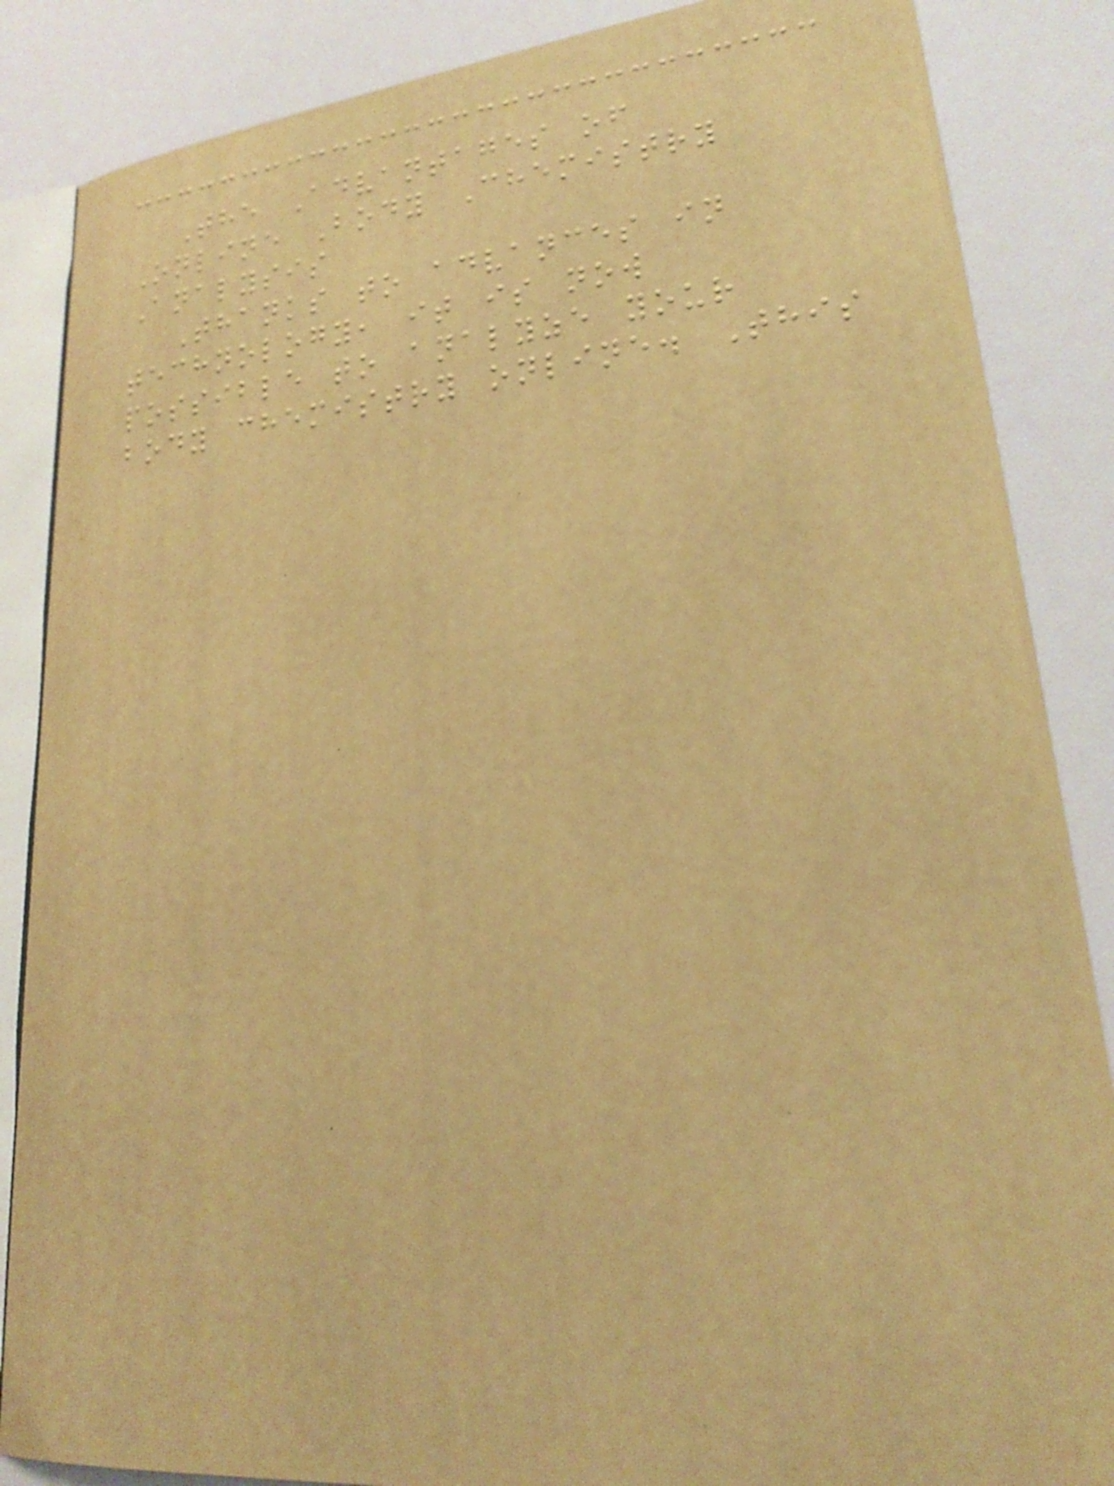The Advantages of
Online Body Chemistry
Analysis
Thanks to advances in
technology, it is now
possible to analyze your
body chemistry online. This
